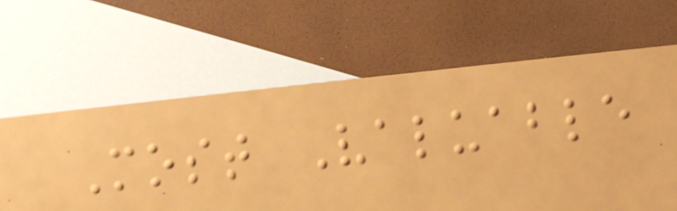Most Valuable
